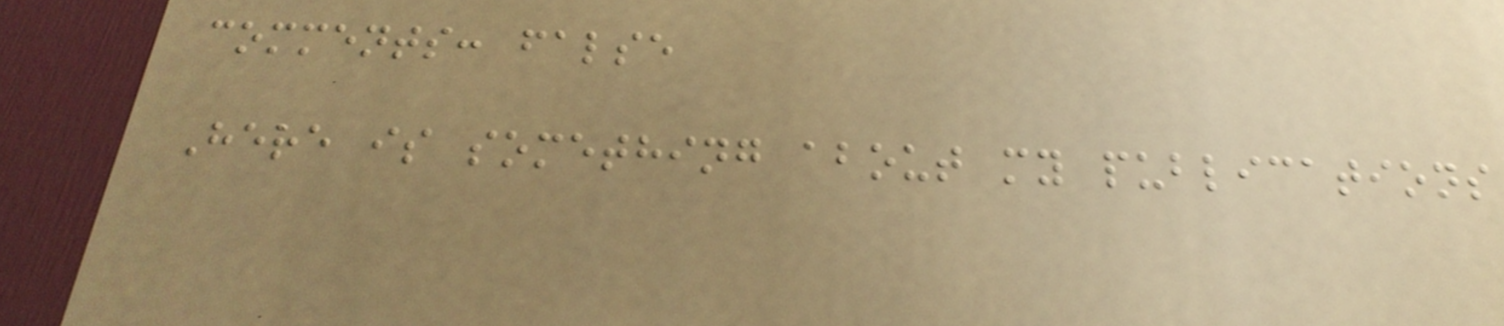comments: false
Here is something about my publications
